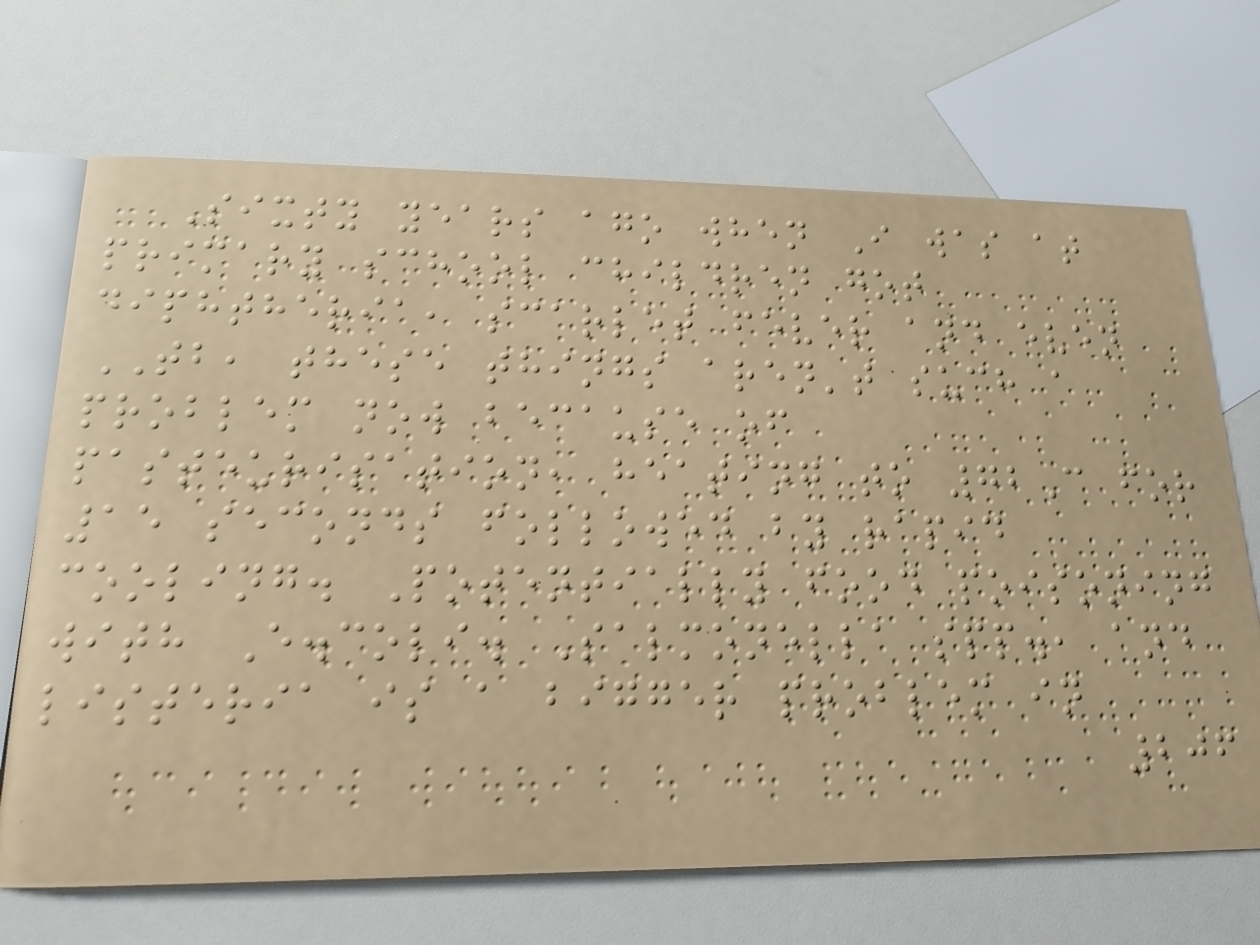Sixty years ago when I was at
primary school children got
diphtheria, scarlet fever and even
TB, these things aren't such a
problem now because of
pasteurisation, heating to 72C for
15 seconds followed by rapid
cooling. Potentially food poisoning
with E.coli. Salmonella spp., and
listeria is a bigger problem in
206
